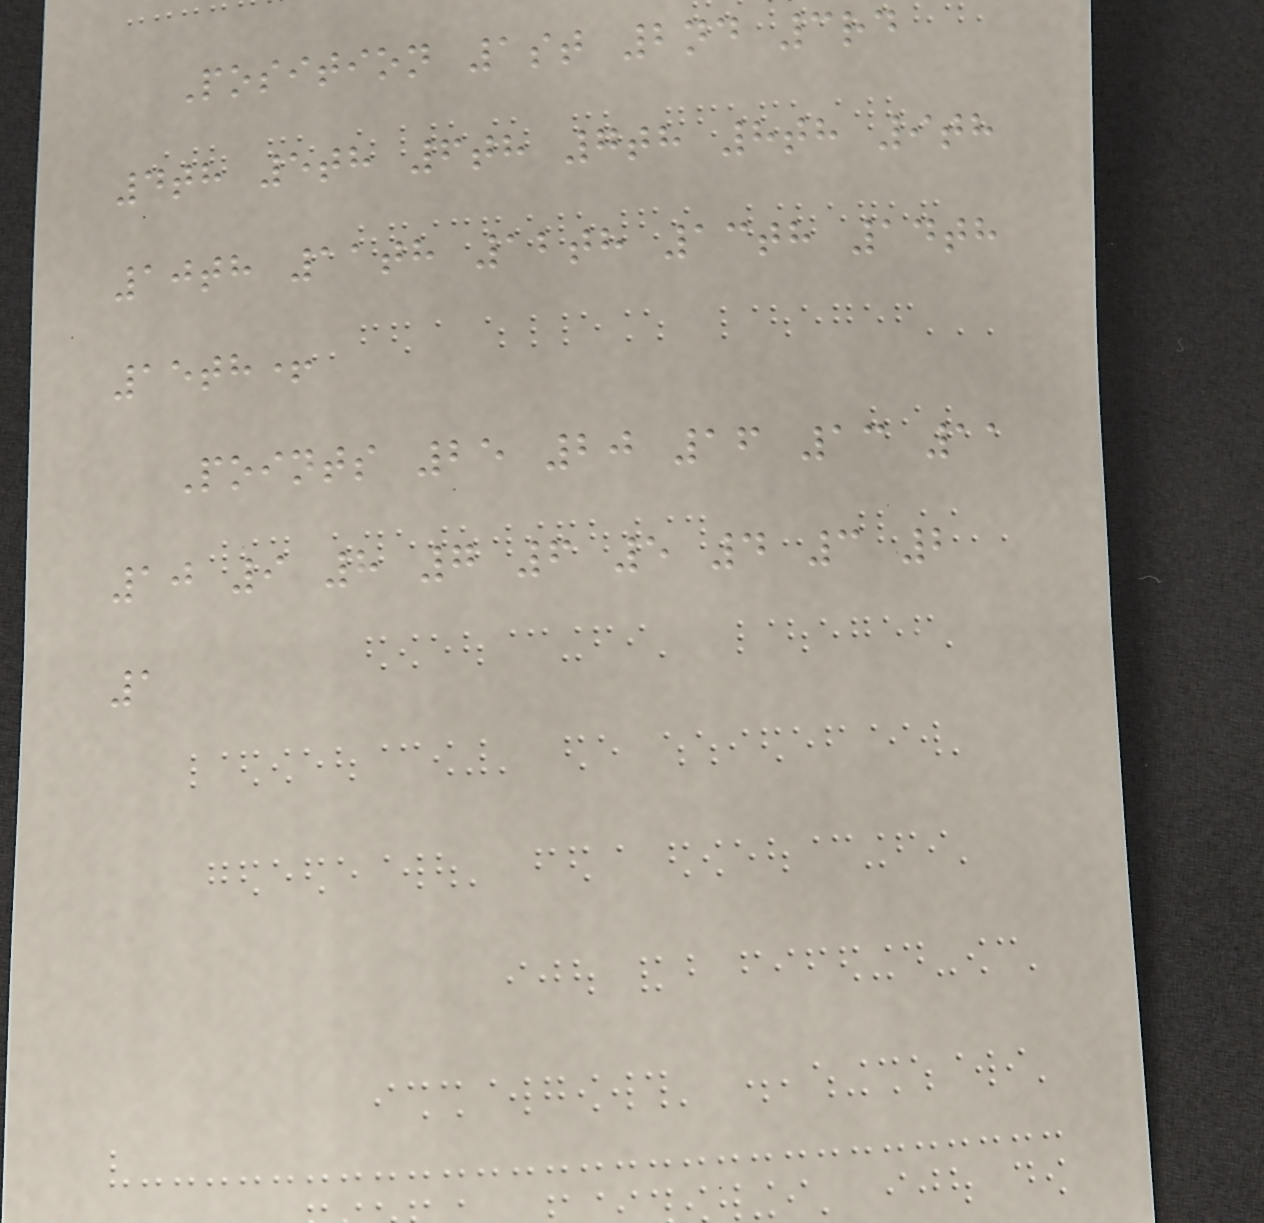Position 1st 2nd 3rd
4th 5th 6th 7th 8th 9th
10th 11th 12th 13th 14th
15th+
Points 25 20 16 13 11
10 9 8 7 6 5 4 3 2
1
